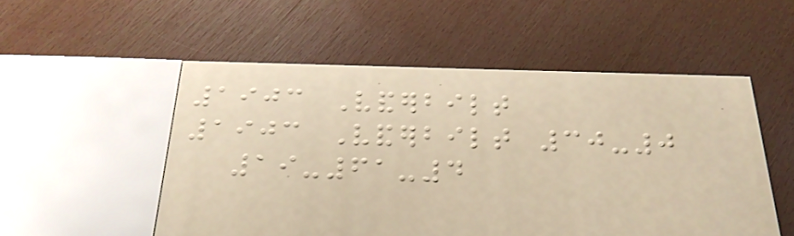1903 Vanderbilt
1903 Vanderbilt 30-0
19-61-4
